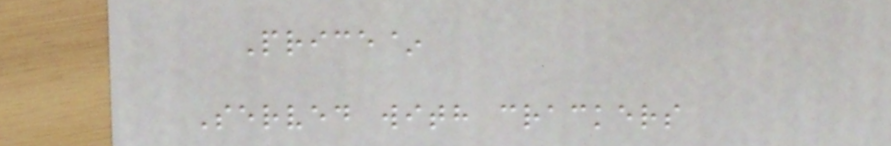Price~
Served with crackers
